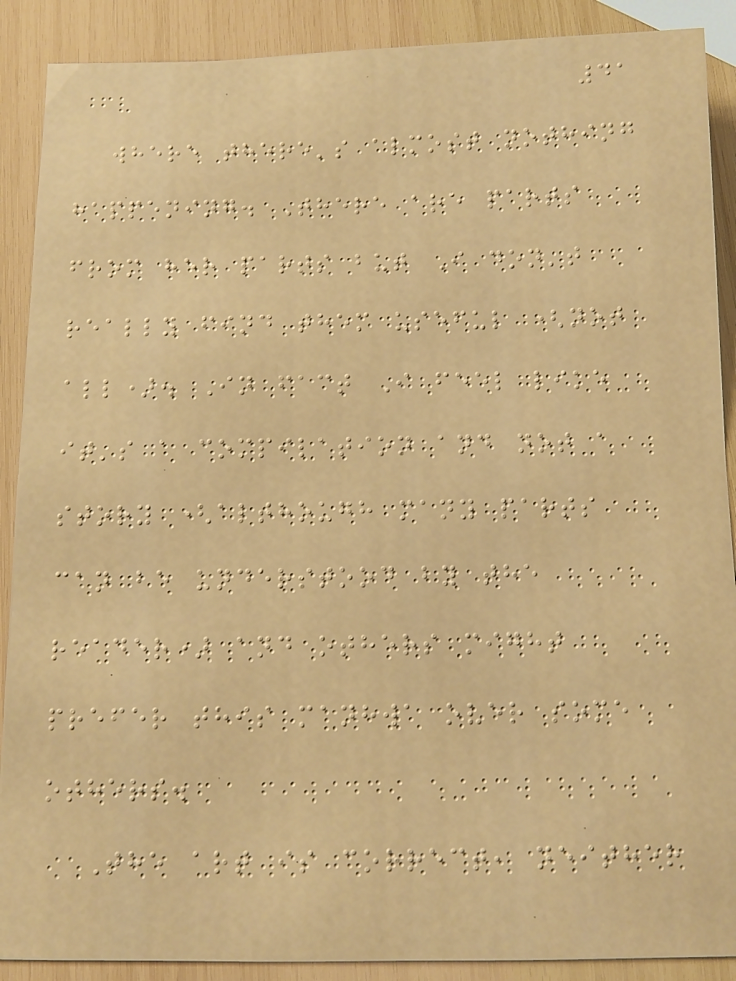41
where there's almost nothing
happening. There are parts
from her parts but I don't
really find them useful (not
all). In fact I feel like
it's a compilation and not a
story (although many parts
can be understood by the
reader) and others might
prefer this manhwa over some
others.
The art is correct, neither
